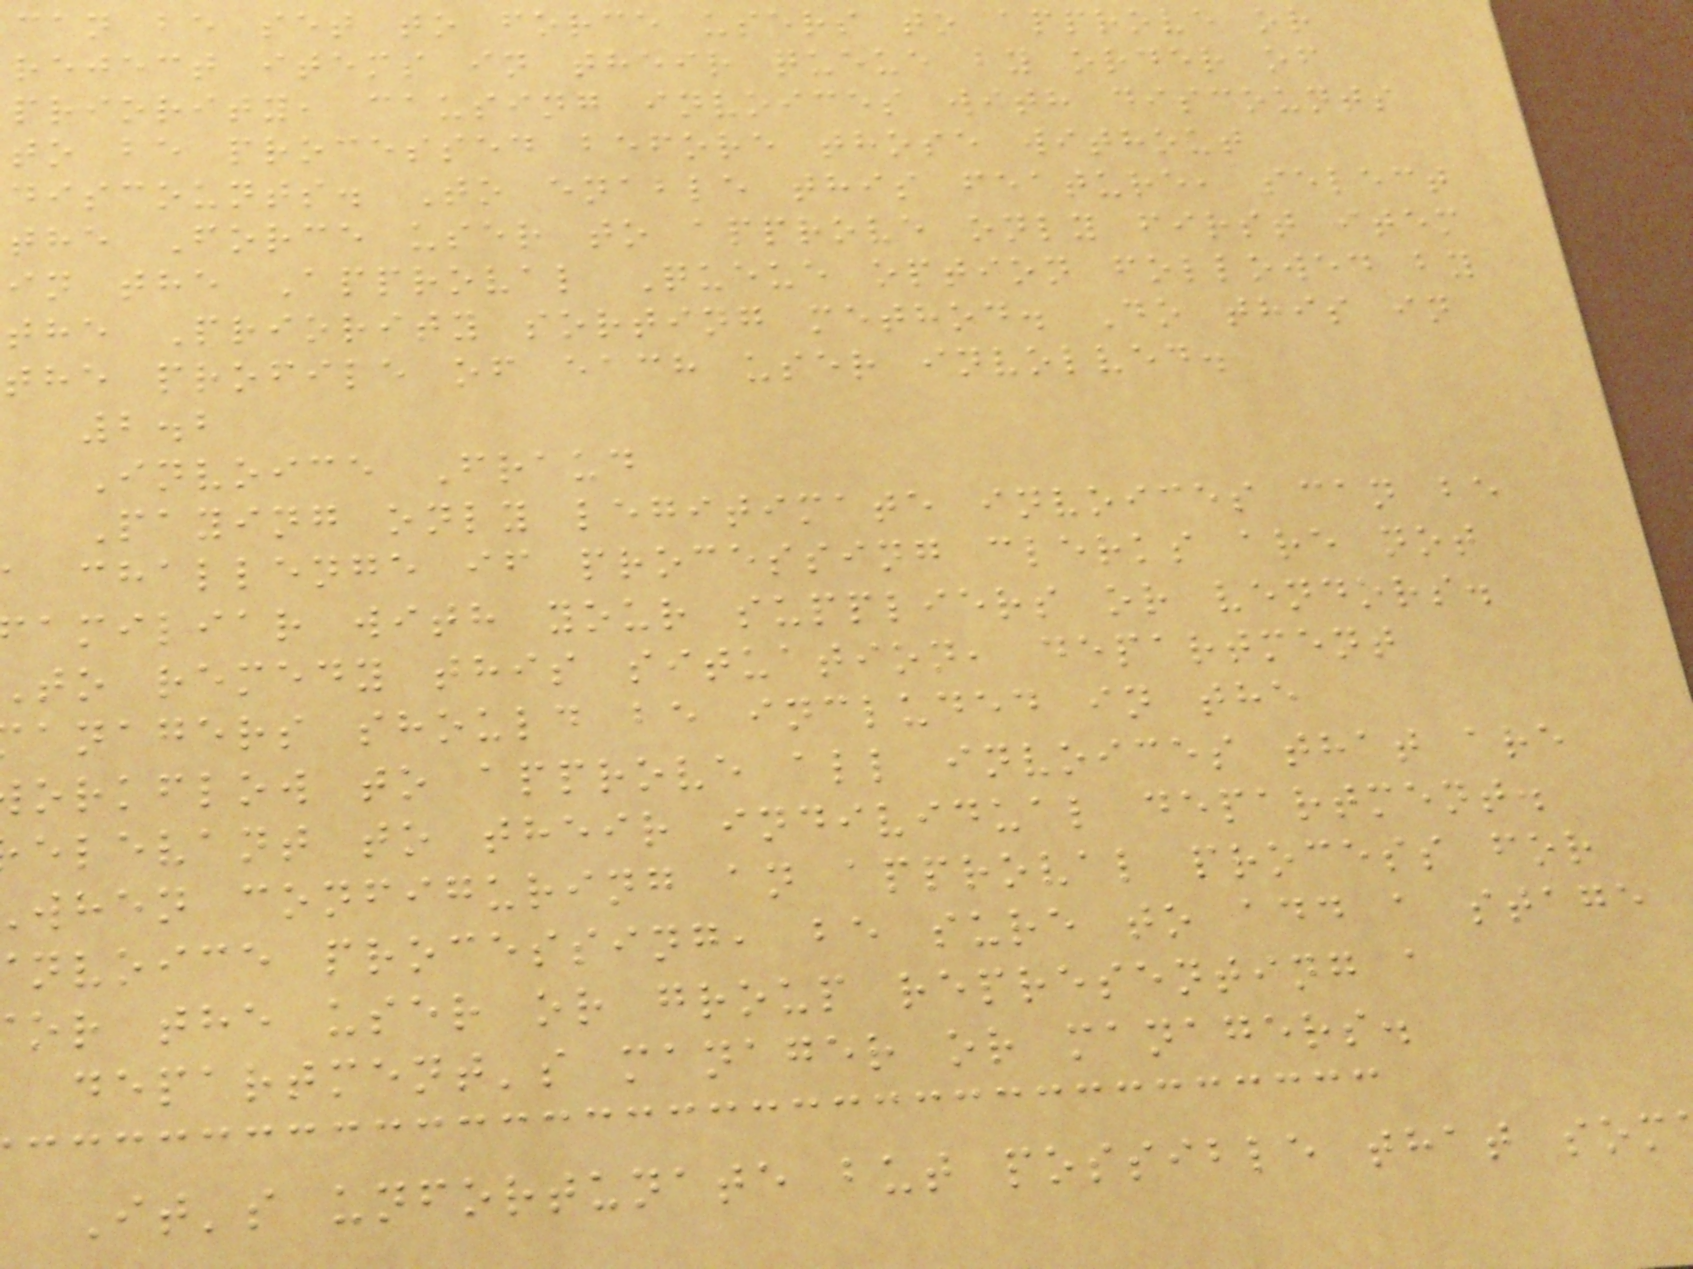can be set to force users to approve or
reject items in their queue by order of
priority, causing invoices with discounts
to be processed before those without
discounts. To enable this feature, select
the Force user to approve only first item
in the Approval Queue option followed by
the Priority sorting method. Do this in
the profile of each user involved.
2.2
Invoice Fraud
Paying only legitimate invoices can be
challenge if processing clerks are not
amiliar with your suppliers or vendors.
to remedy this situation, department
anagers should be included in the
orkflow to approve all invoices that are
elevant to their individual department.
when configuring an approval process for
nvoice processing, be sure to add a stage
or the user or group representing a
department's manager or managers.
It's unfortunate but possible that som
